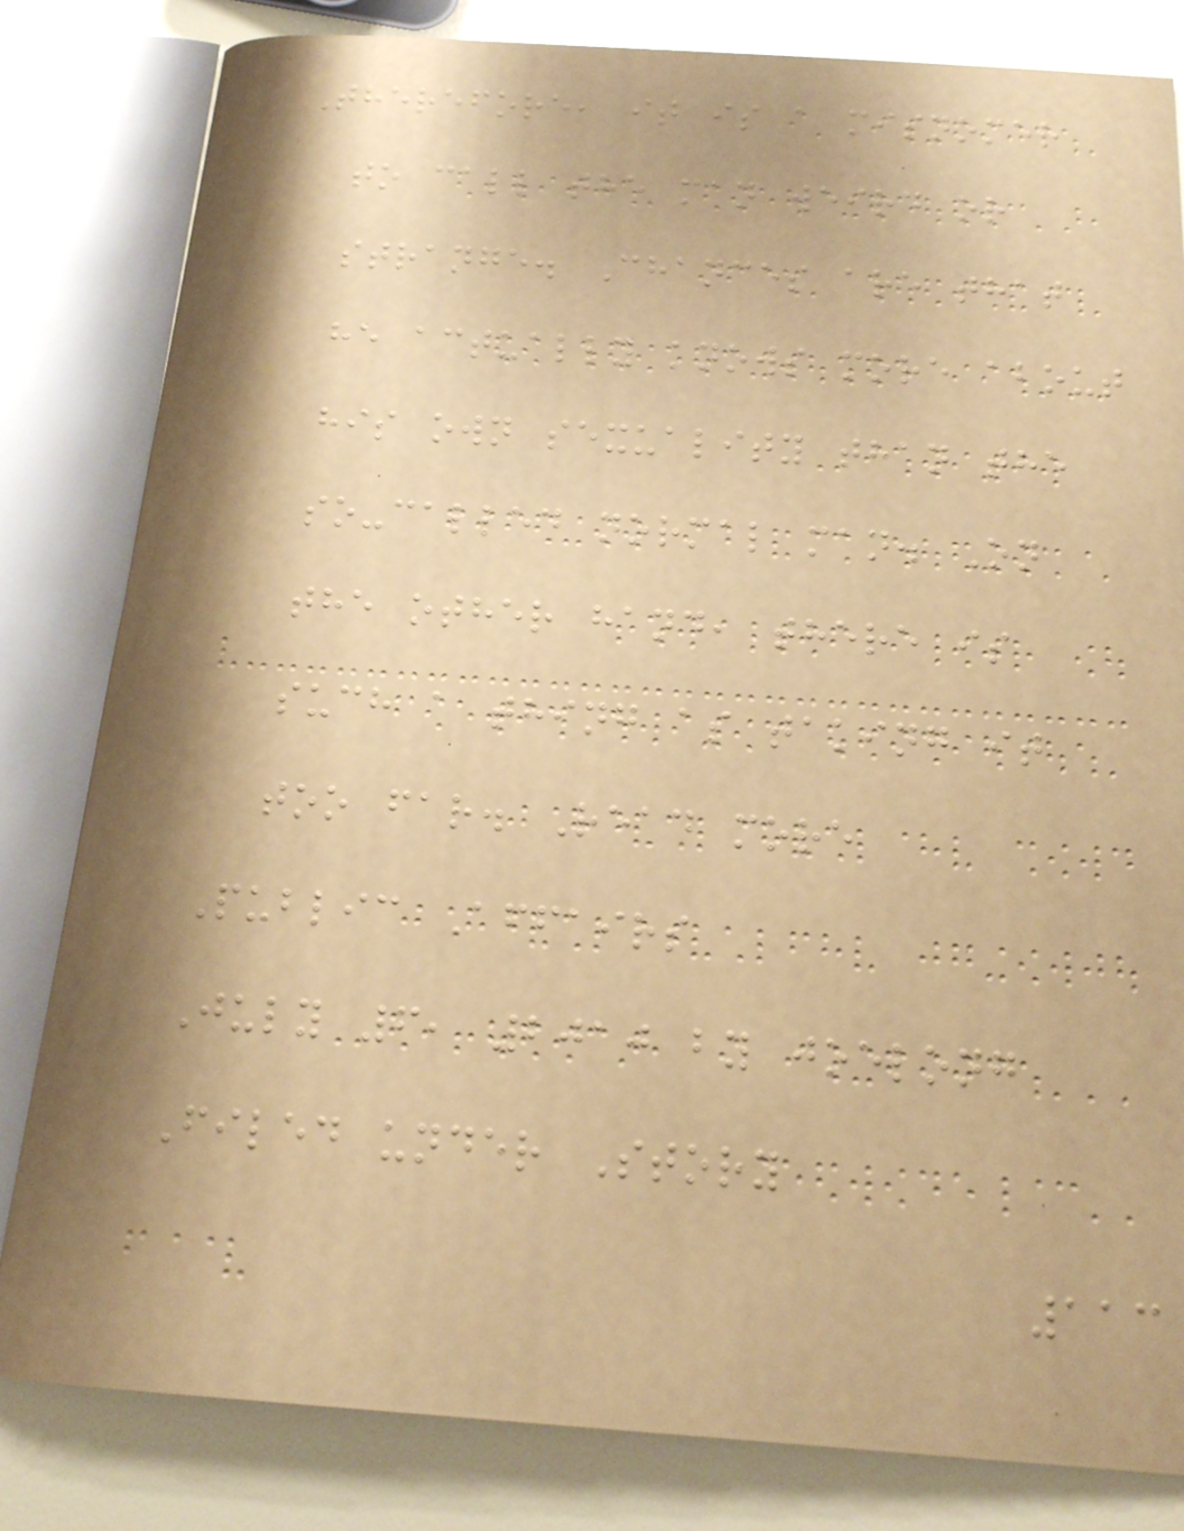Therefore, it is a misnomer
to call the man weird or
strange. Chances are that
he actually knows more about
his own sexuality than the
so-called normal man. On
the other hand, there is
such a thing as taking it
too far. Read more
Public Affairs
July 6, 2010 by joelong
Filed under Story
113
